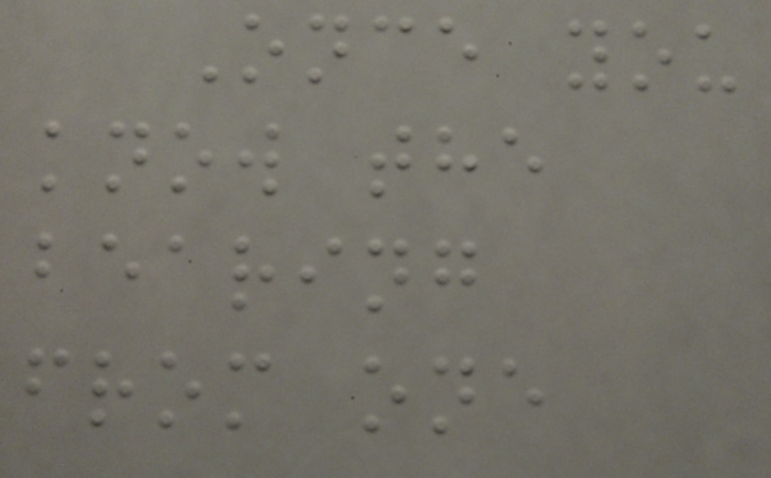Once you
know the
bearing
from one
